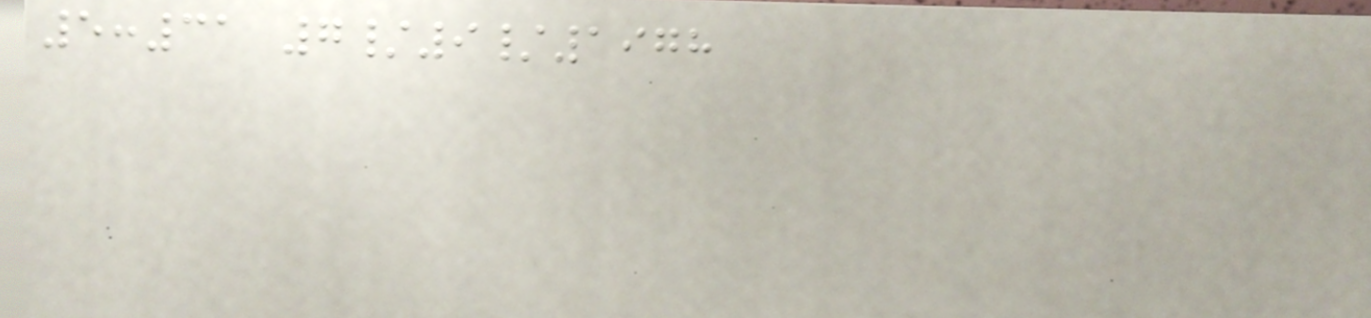5:31 7/9/1978
